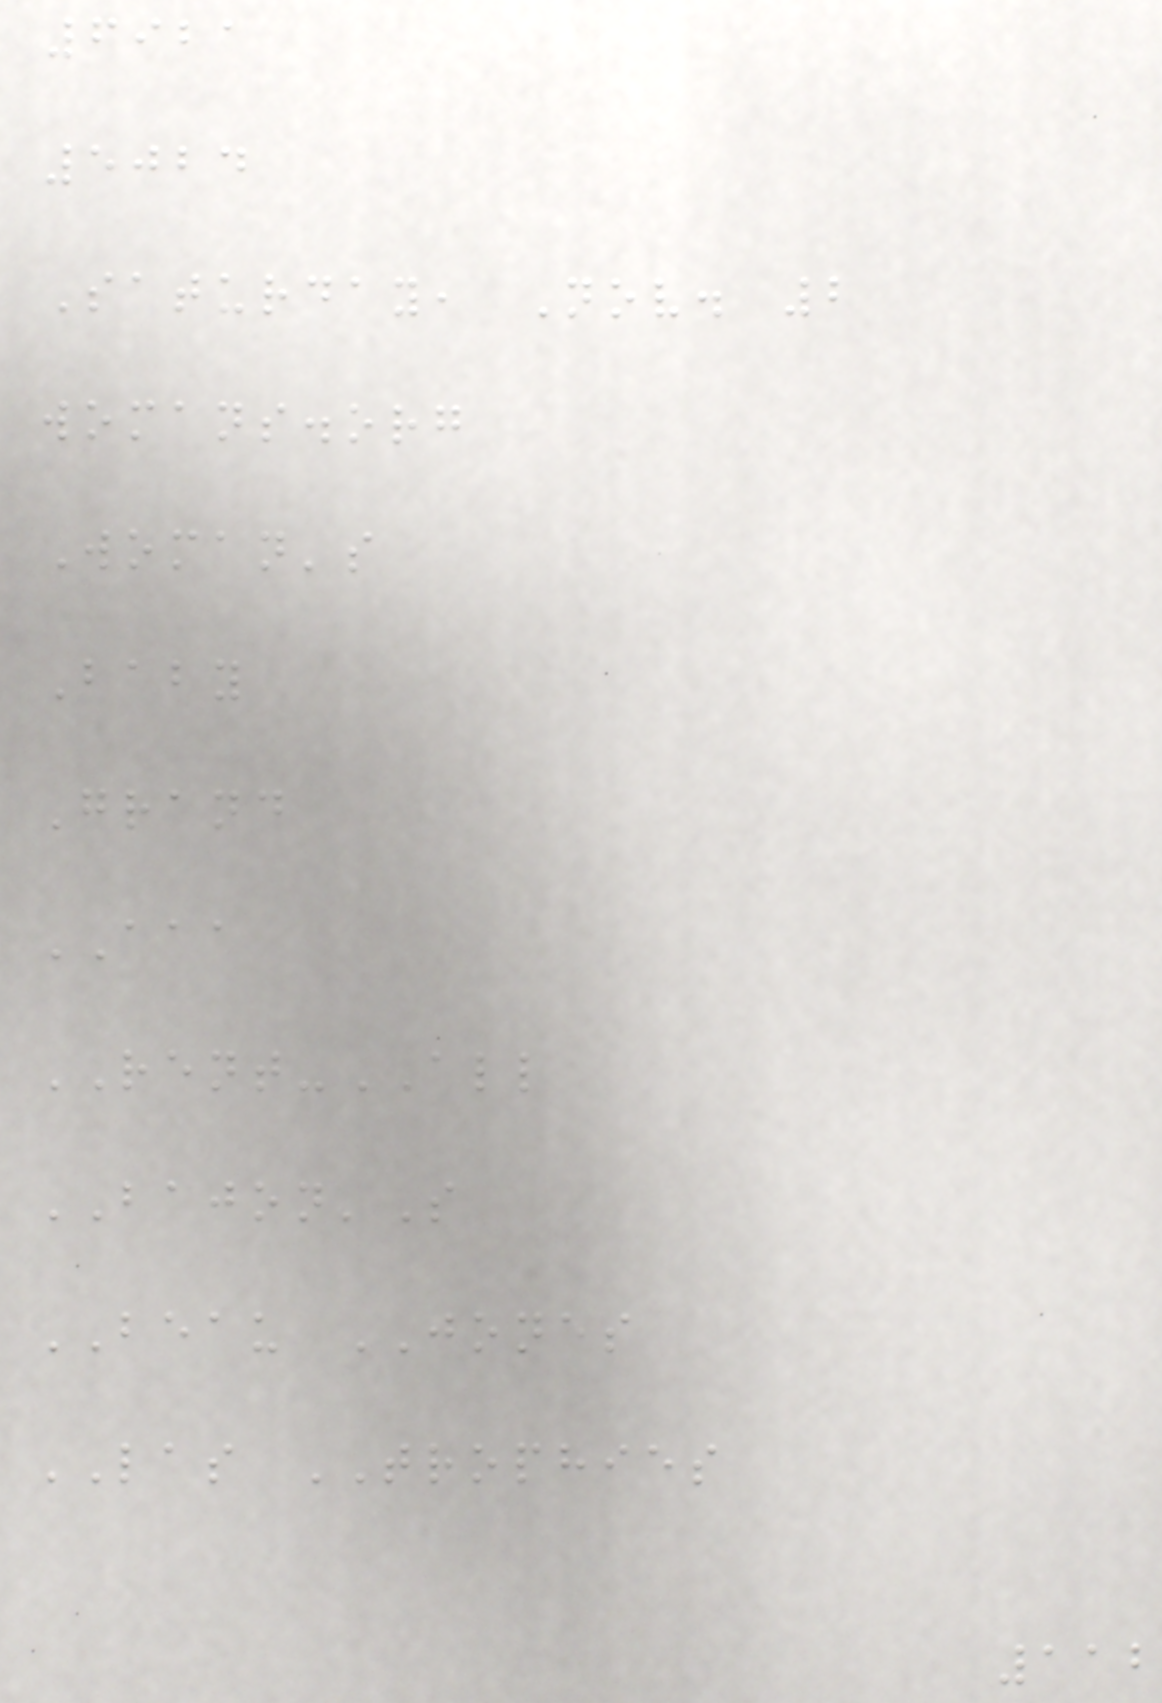6921
5024
Saturday, Nov. 2
womans.org
Woman's
Baby
Grand
AAA
RENT-ALL
BAJON'S
BEAU JONES
LAS TROPHIES
112
